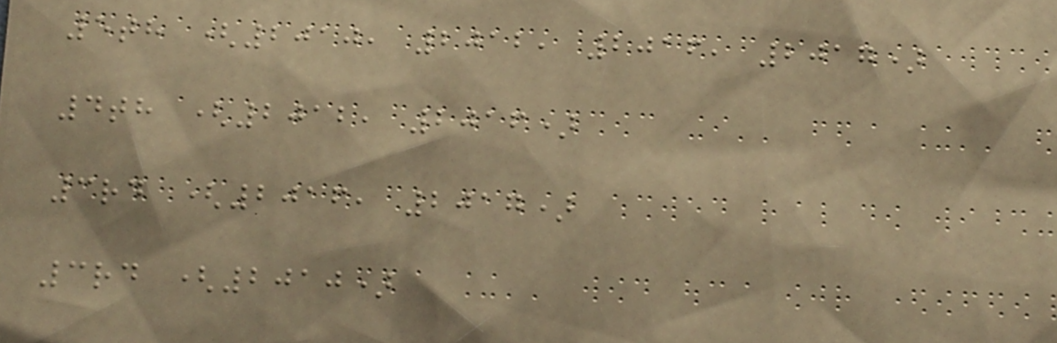5th (2010, 2012, 2016, 2017)
4th (2012, 2016)
3rd (2016, 2017)
3rd (2010)
